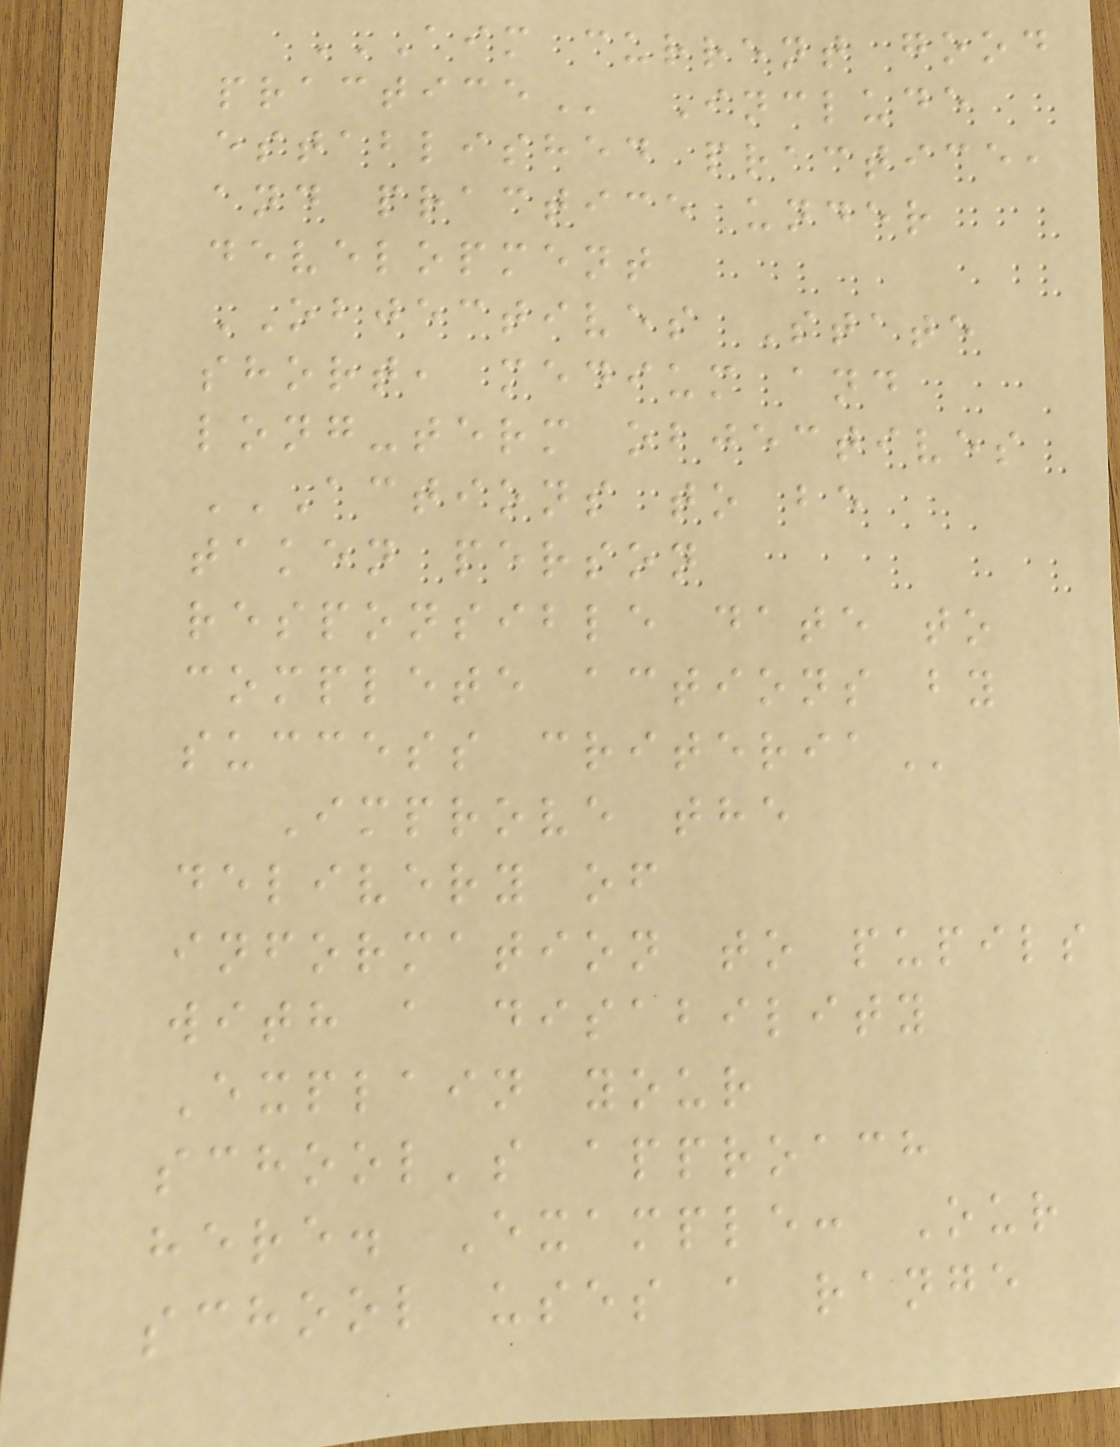AIM CURRENT GOOD
PRACTICE Include
established practice,
and practice under
development
OBJECTIVES State
short, medium and
long-term objectives
ACTIONS TO BE
TAKEN PERSON
RESPONSIBLE DATE TO
COMPLETE ACTIONS BY
SUCCESS CRITERIA
Improve the
delivery of
information to pupils
with a disability
Explain your
school's approach
here. Example: Our
school uses a range
